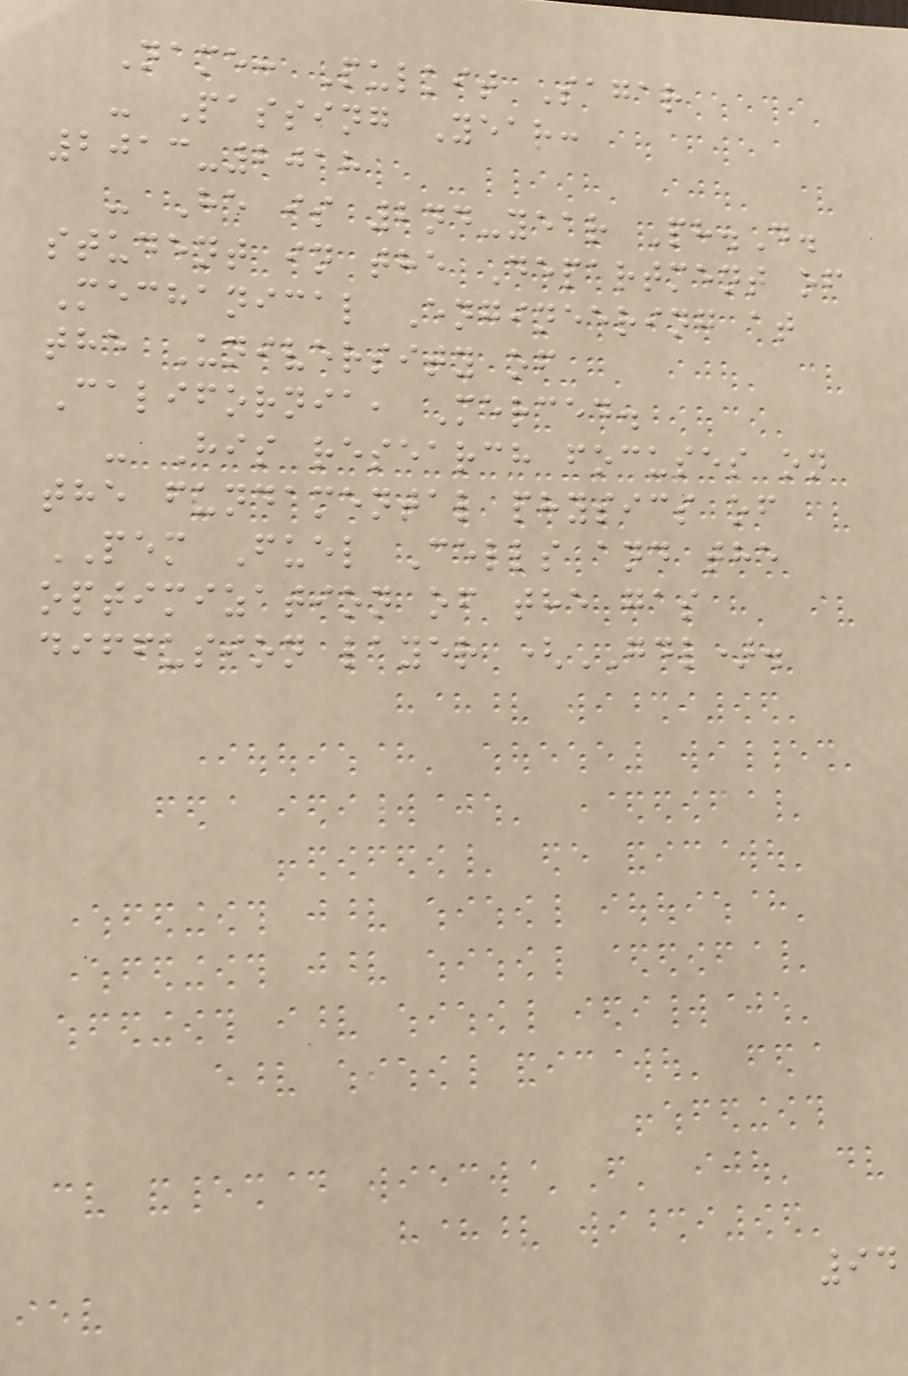Name: Pulkit Sagar
- Passing Year:
2013-2018
- He is 2nd-year Ph.D.
student in the Department of
Mechanical Engineering at
the University of
California, Merced.
- His research focuses on
the fundamental physics of
PEM Fuel Cells and the
optimization of the gas
diffusion layer (GDL).
94
